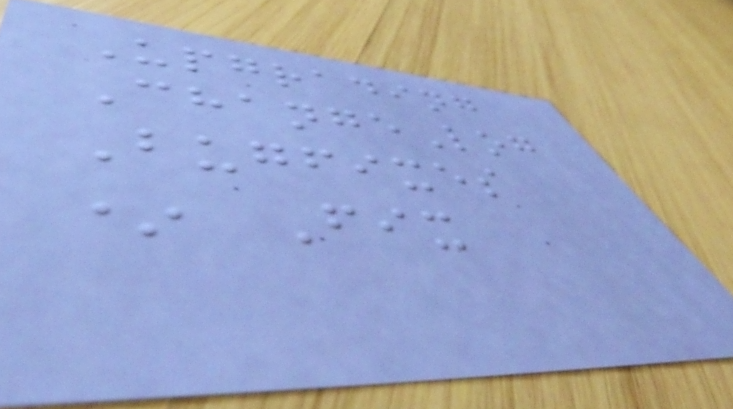Upgrading
ChangeLog
Bugfixes
* Fix
